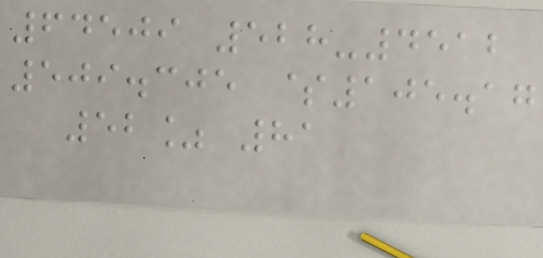64509 528-4512
509.305 $105.17
52% 81
